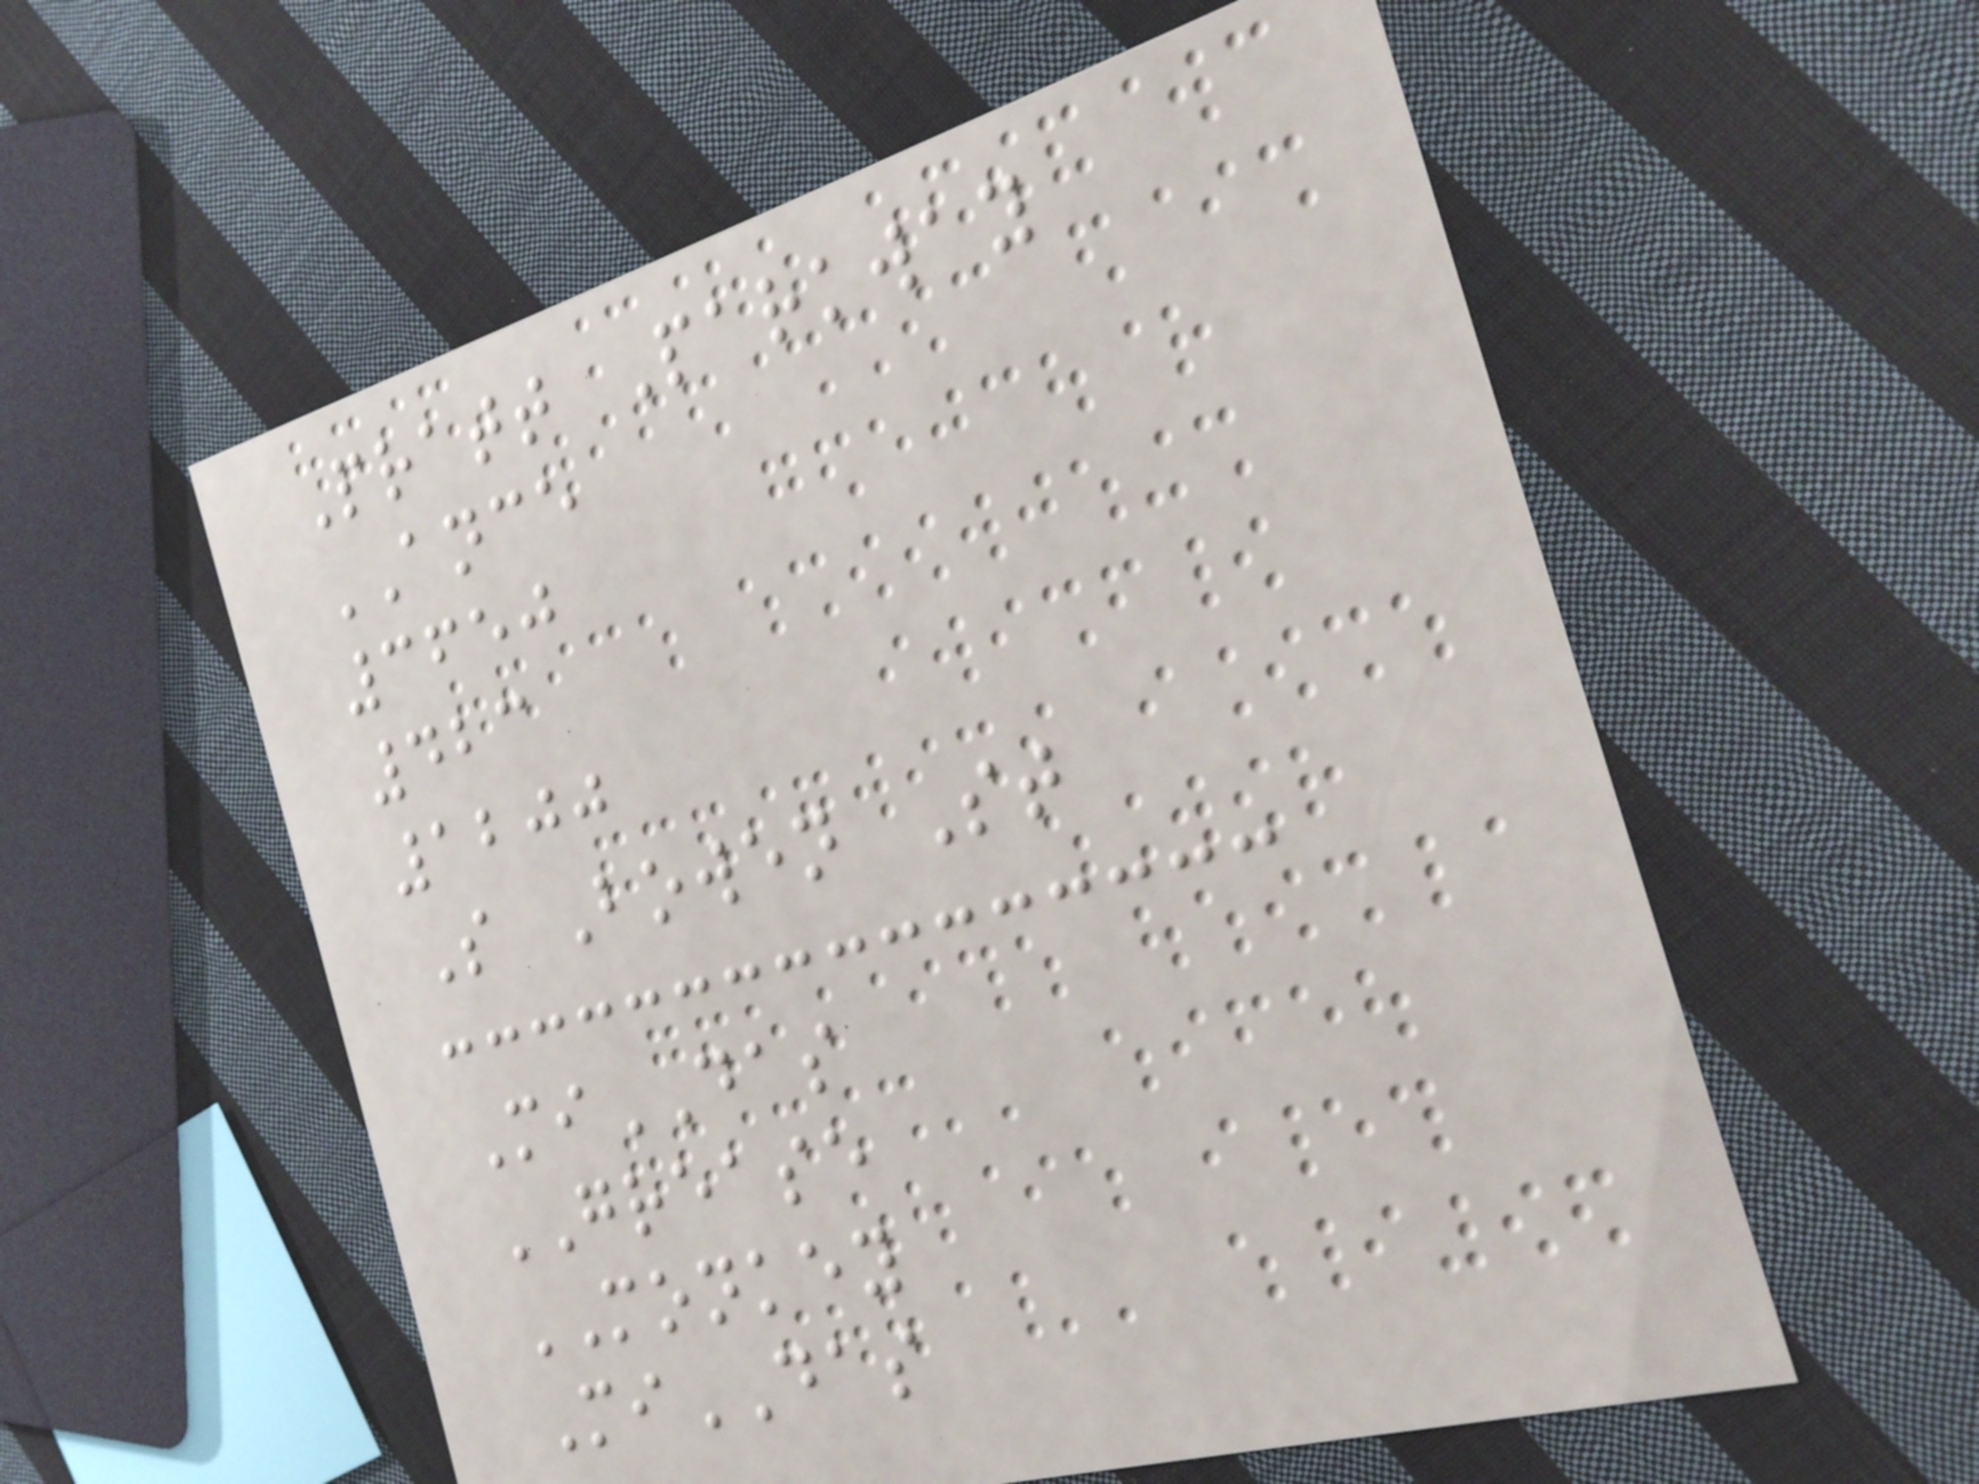Pratt Parkway
ANCE
3650
423
1200
S Bowen St
MiDAS
GREASE
MONKEY
MiDAS
